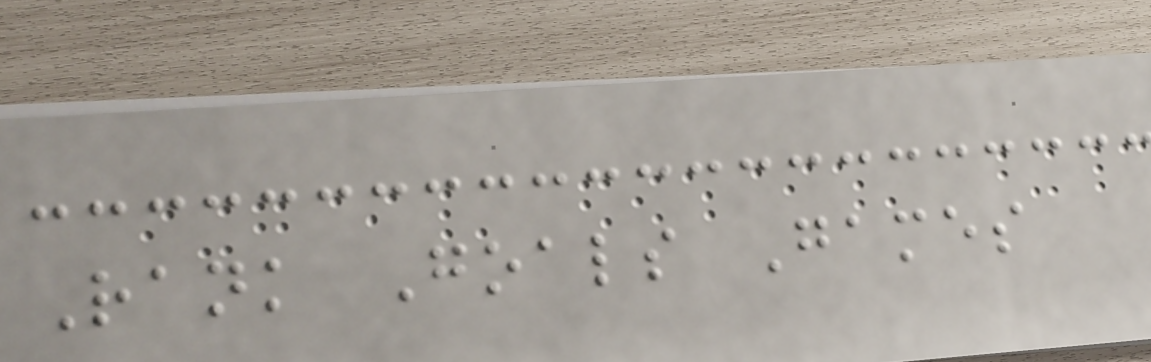Rank Goals Games
